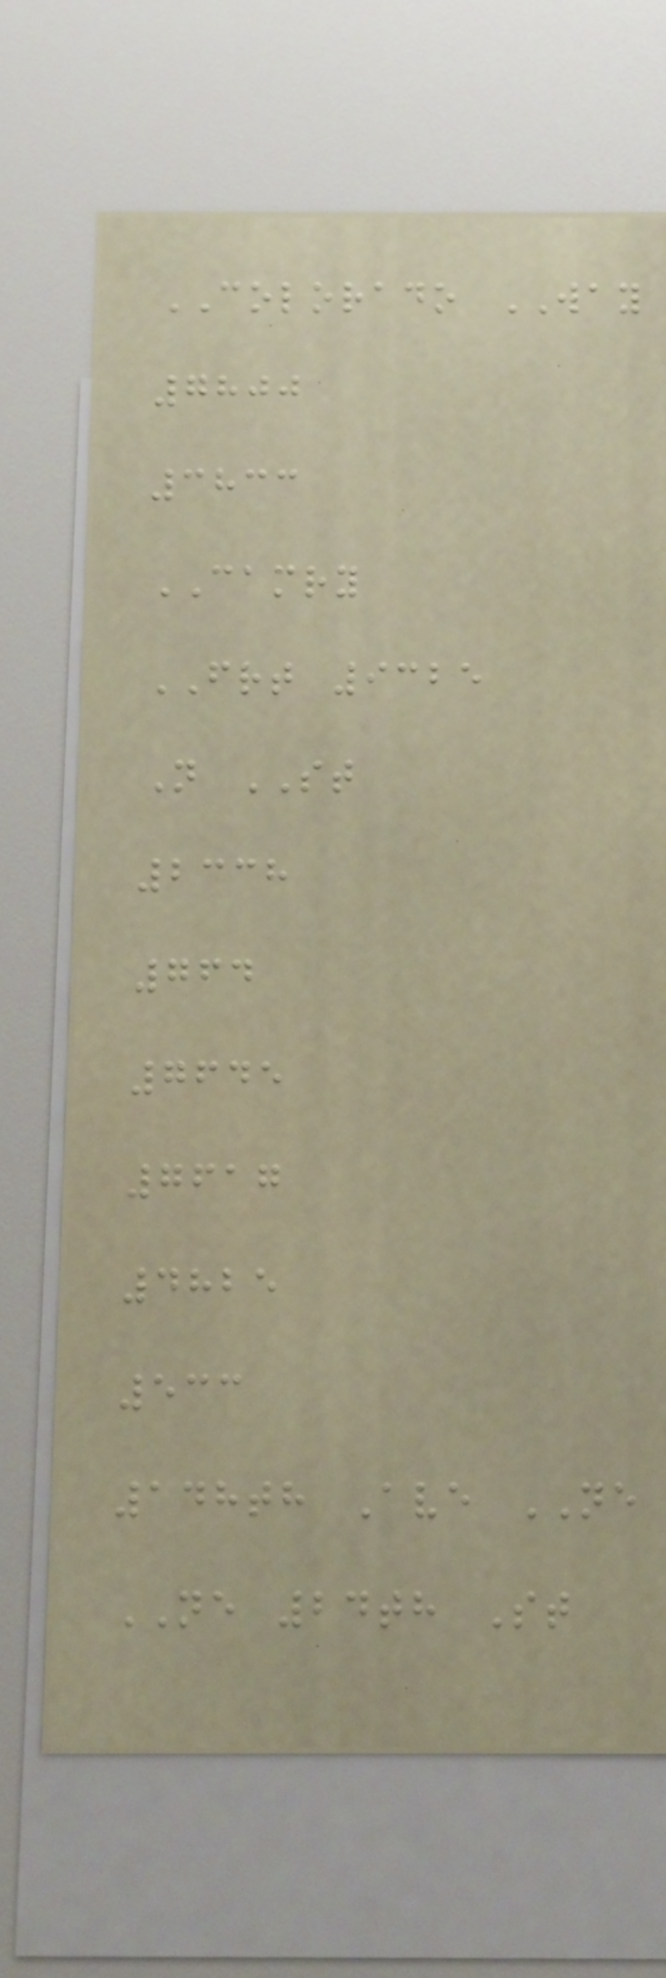COLORADO WAY
7800
3833
CAMRY
FRT 9325
N ST
2338
764
7645
7617
4825
533
148th Ave NE
NE 24th St
